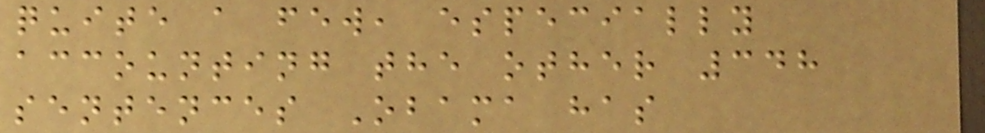quite a few, especially
accounting the other 348
sentences Obama has
